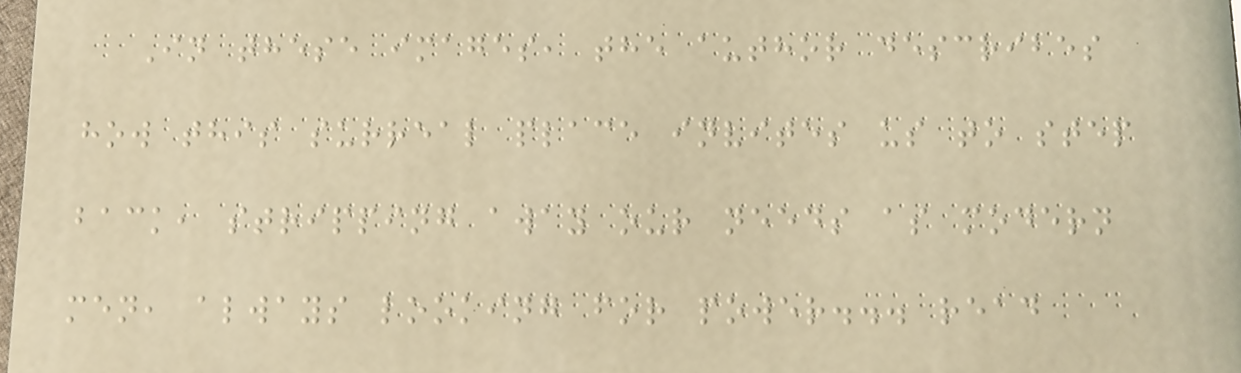In these images, the author describes
how this surreal place invites us to step
back, stripping away our needs as modern
men, always looking for power... read
